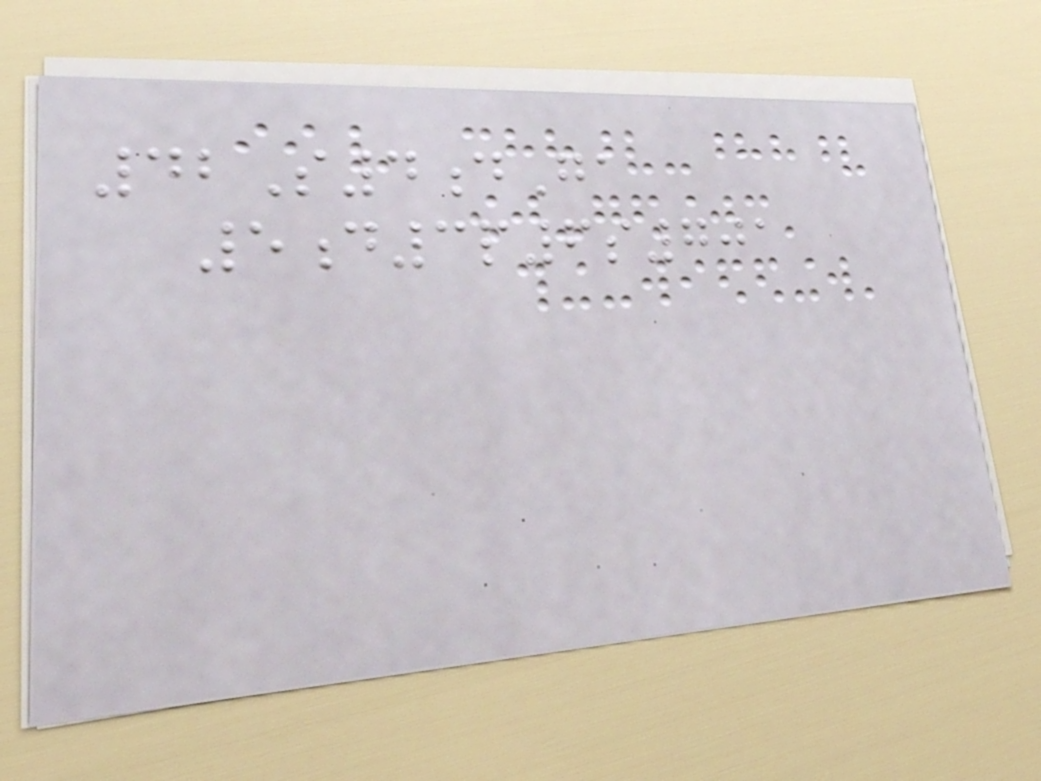42S4dGa
5d3p6s701
